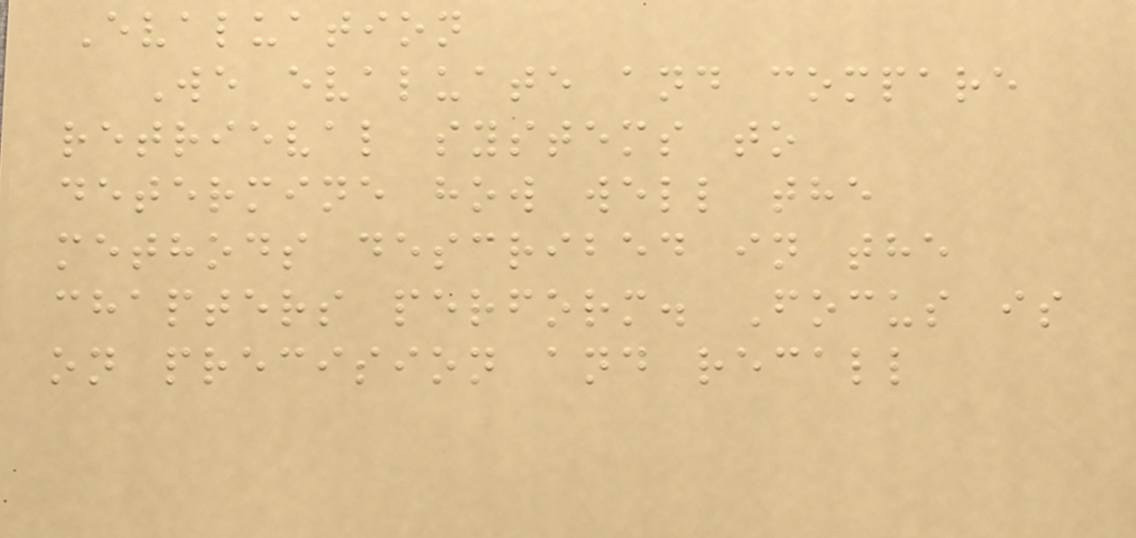Evaluation
We evaluate and compare
retrieval systems to
determine how well the
methods described in the
chapters perform. Focus is
on precision and recall
